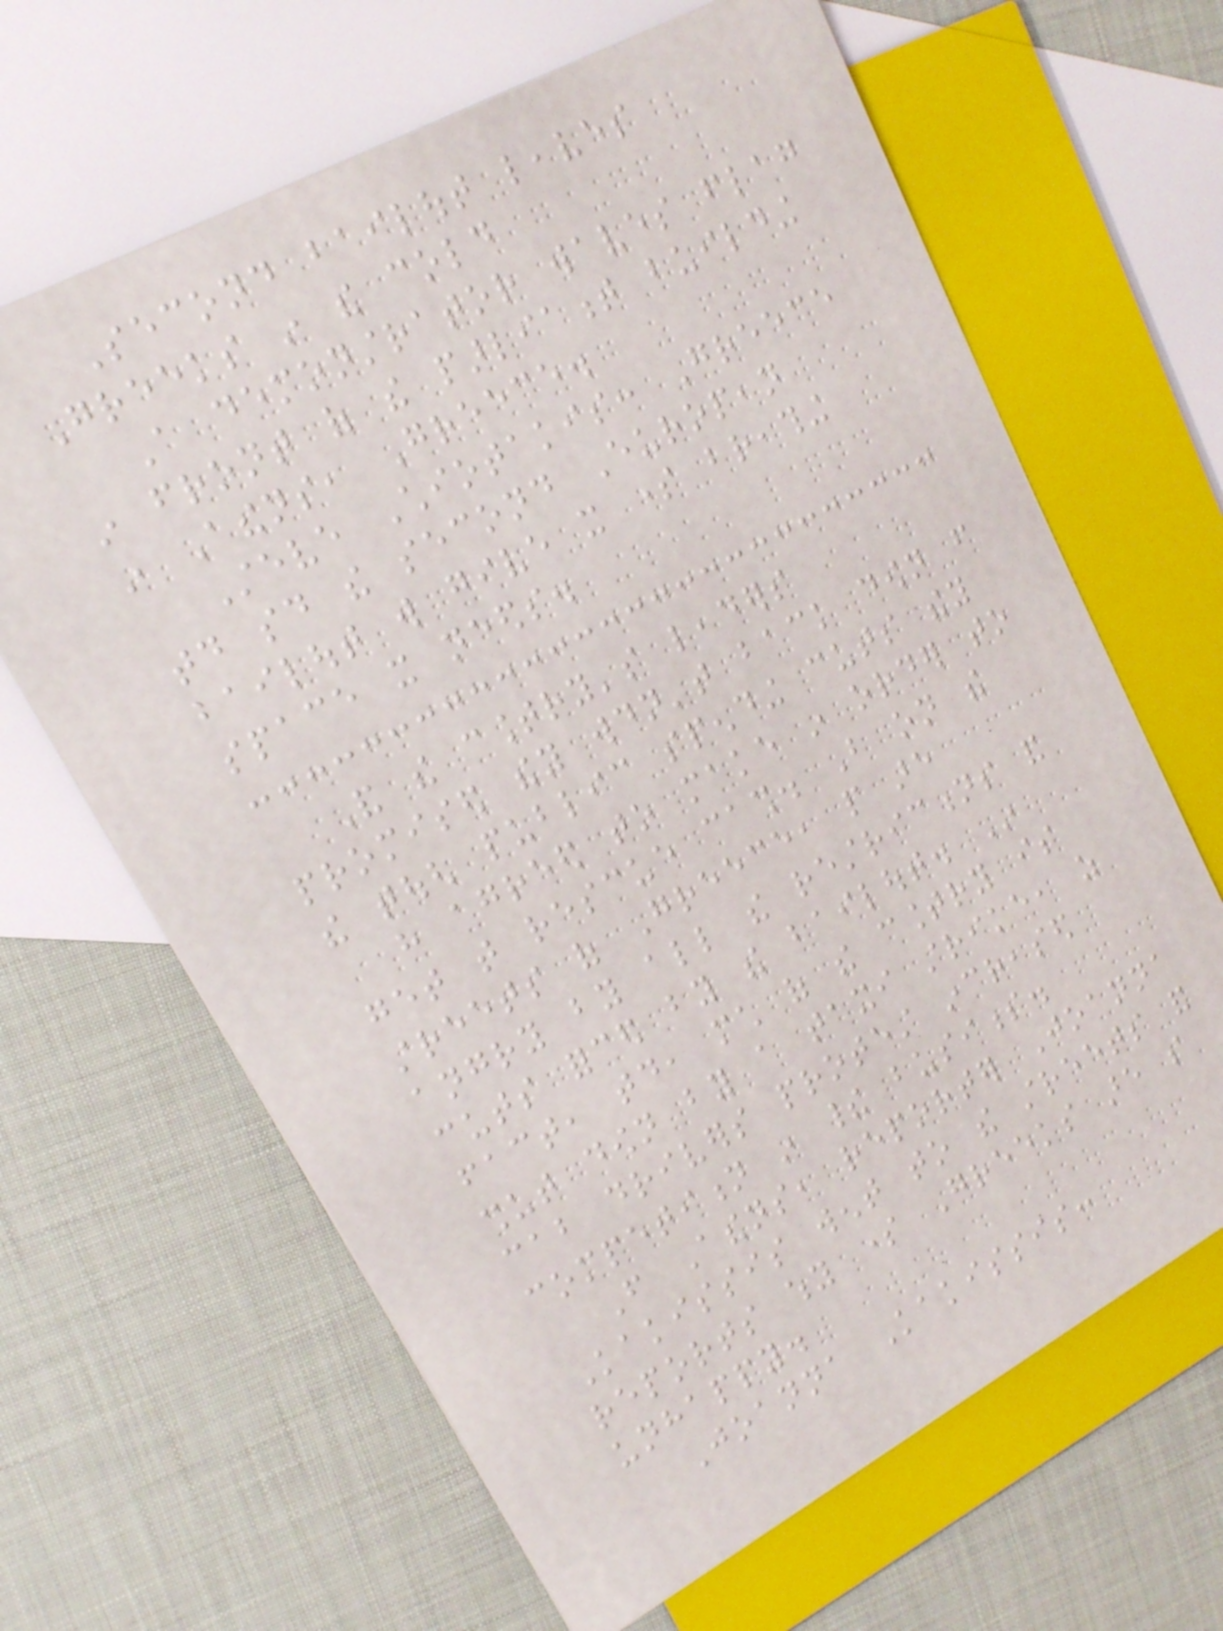Second bailout leaves
Greeks in the cold
A demonstrator waves flag
in front of the parliament building
in Athens, Greece.
Steve Chiotakis: Greece
today said the second European
bailout will give it some breathing
space it needs.
And the country's leaders
promised they wouldn't back down from
the tough public spending cuts they
have agreed to make in order to
get that rescue cash. But on the
streets of Greece, people are
angry by all the restrictions and
cuts forced by the bailout. In
fact, today, much of the country is
shut down by a taxi strike, as
cab drivers protest increased
competition in their business.
From Athens, reporter Joanna
Kakissis went to the streets and
reports why some Greeks are so
unhappy.
Joanna Kakissis:
